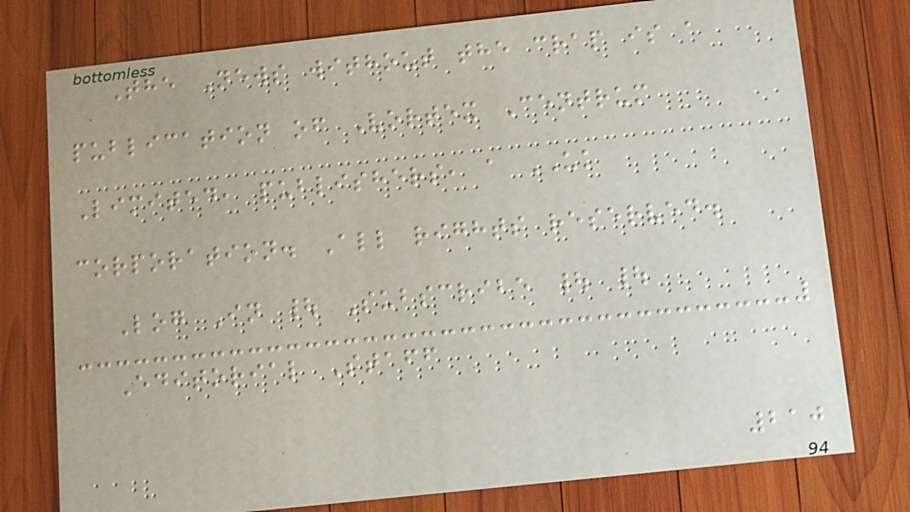The News without the crap is a
publication of Vortex Centrum
Limited, publishers, a UK
corporation. All rights reserved.
Log In | Subscribe | |
Editorial Staff
210
